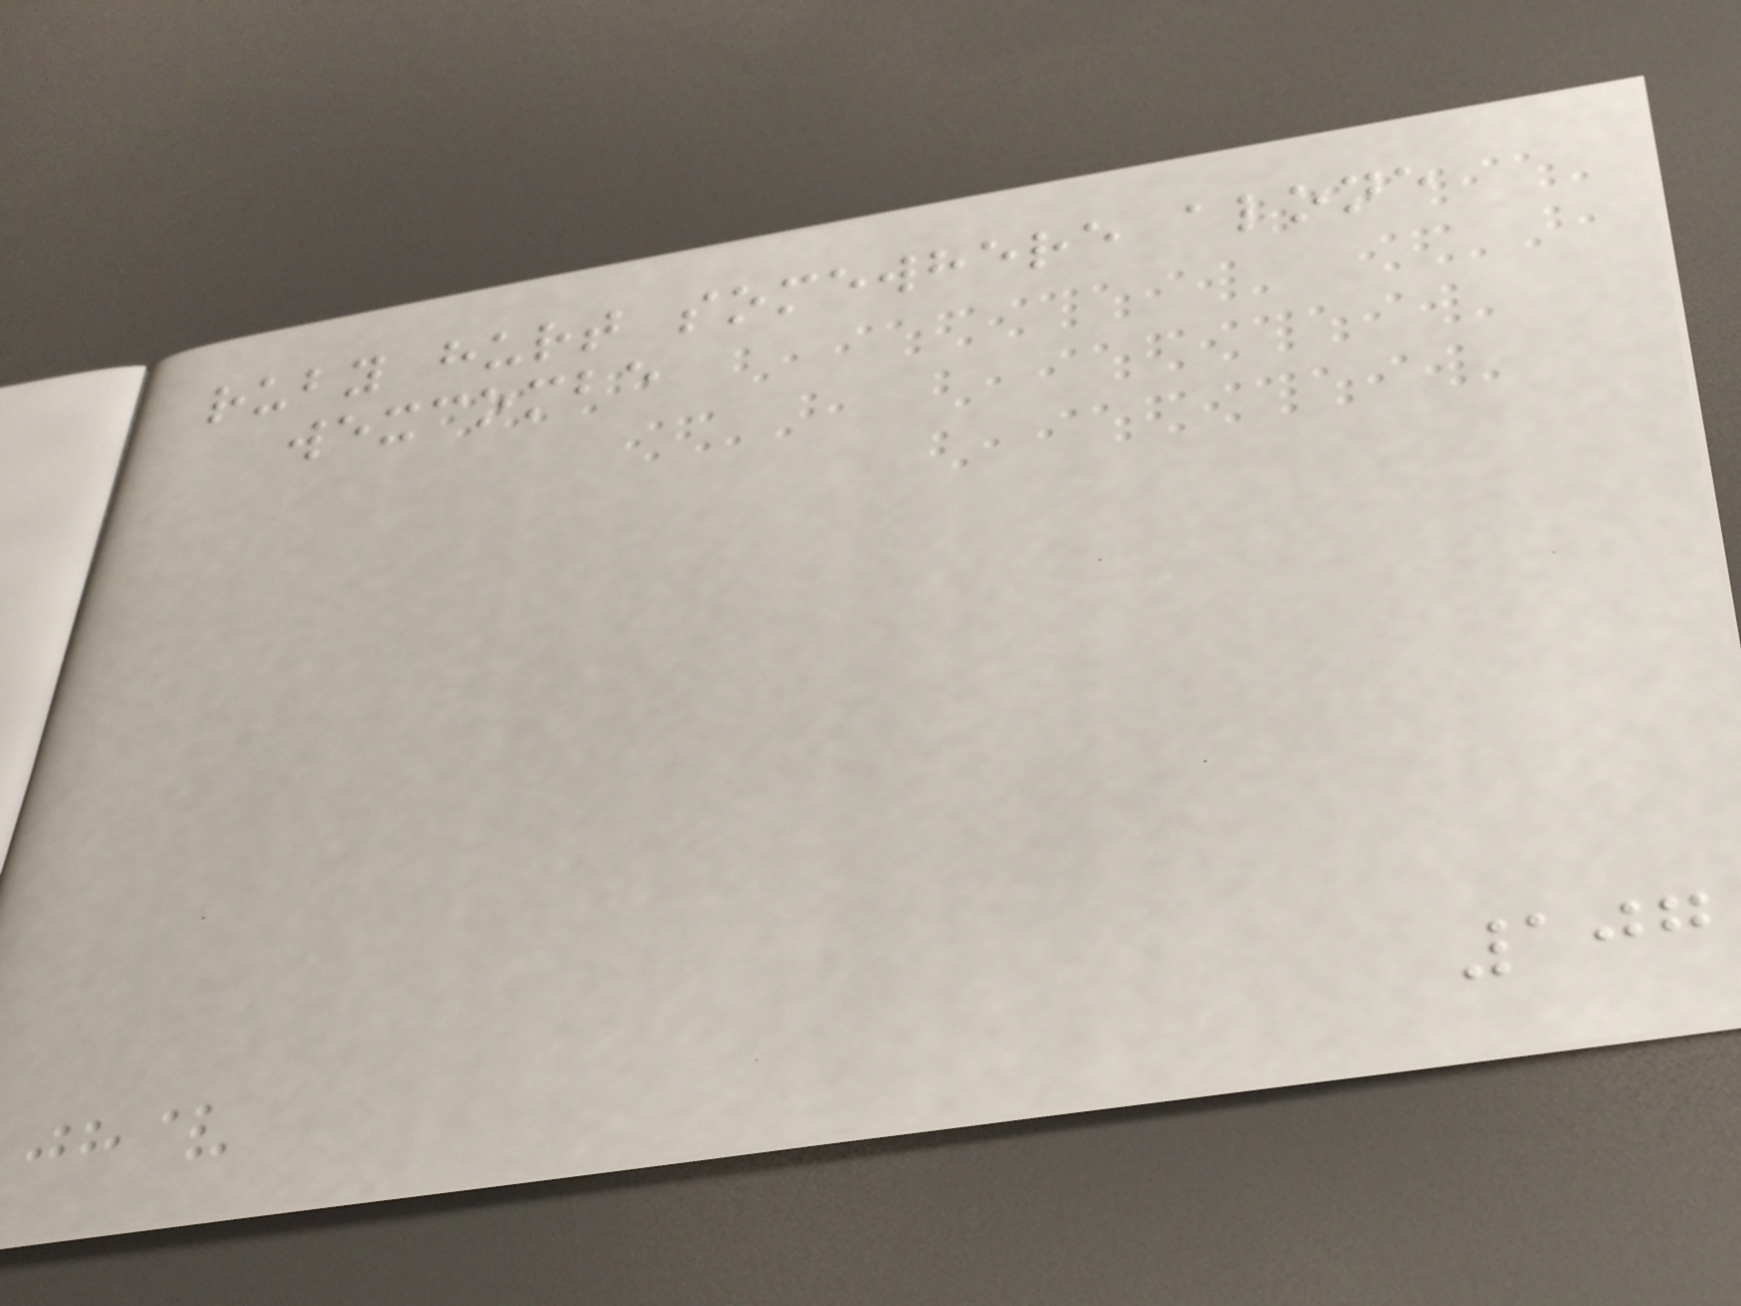ruby hurt somewhere alone
wexcombe
107
